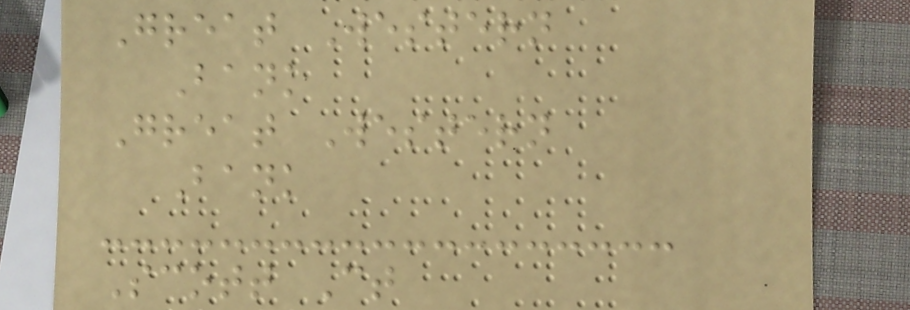Great Western
Bank
Great Western
Bank
Scott Ct
